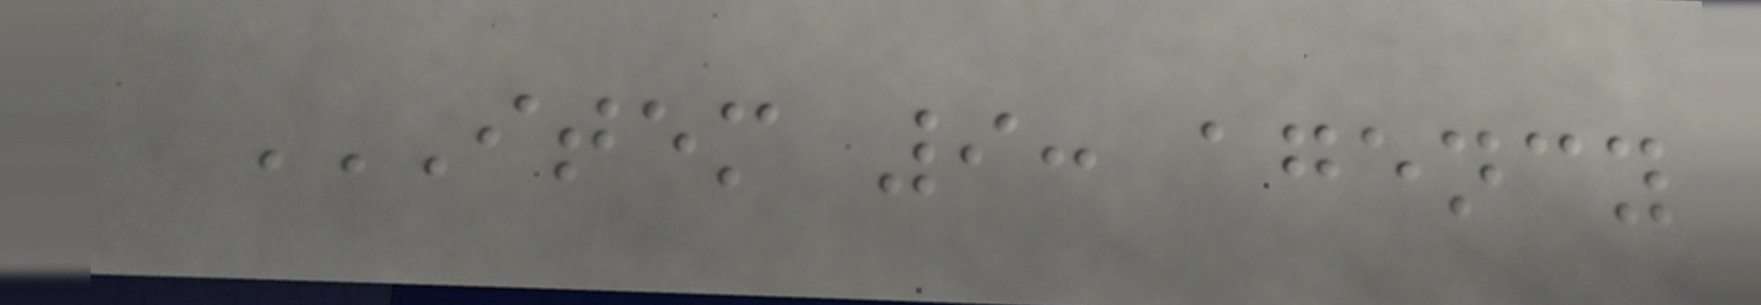ITEM 9: AGENCY
